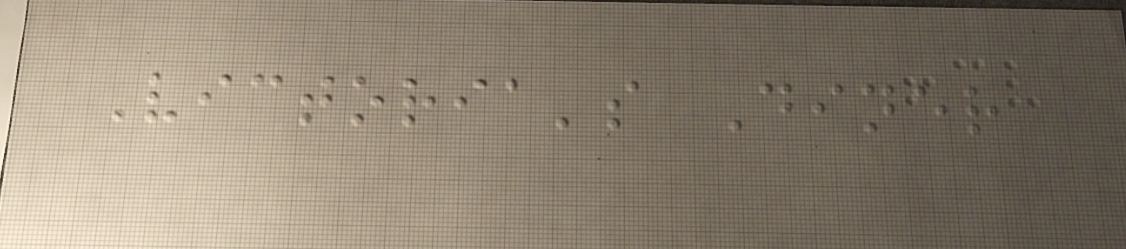Victoria's Diner
